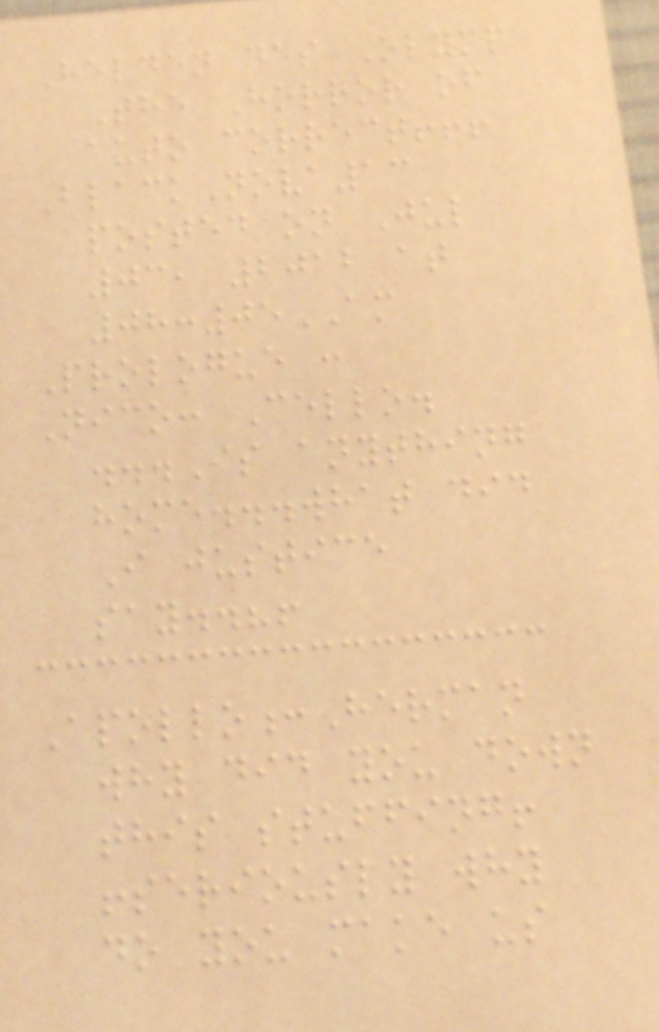Helden des Olymp
The Horror of
auto correct!!!
BlackNova13
posted on Jul
03, 2012 at
08:05AM
Prologue :
Nico: Cello.
...Is anything
home...what did
I justice
say..?!
Apollo:Herman
why did you down
this stuffing!
!seriously why
do you make us
